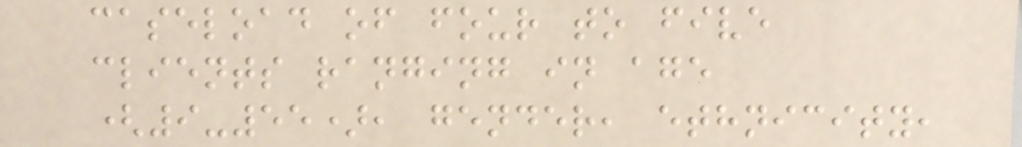caseload of four to five
clients ranging in age
(9-55), gender, ethnicity,
